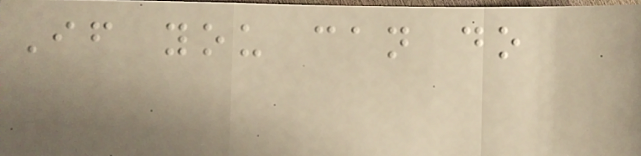If you can do
